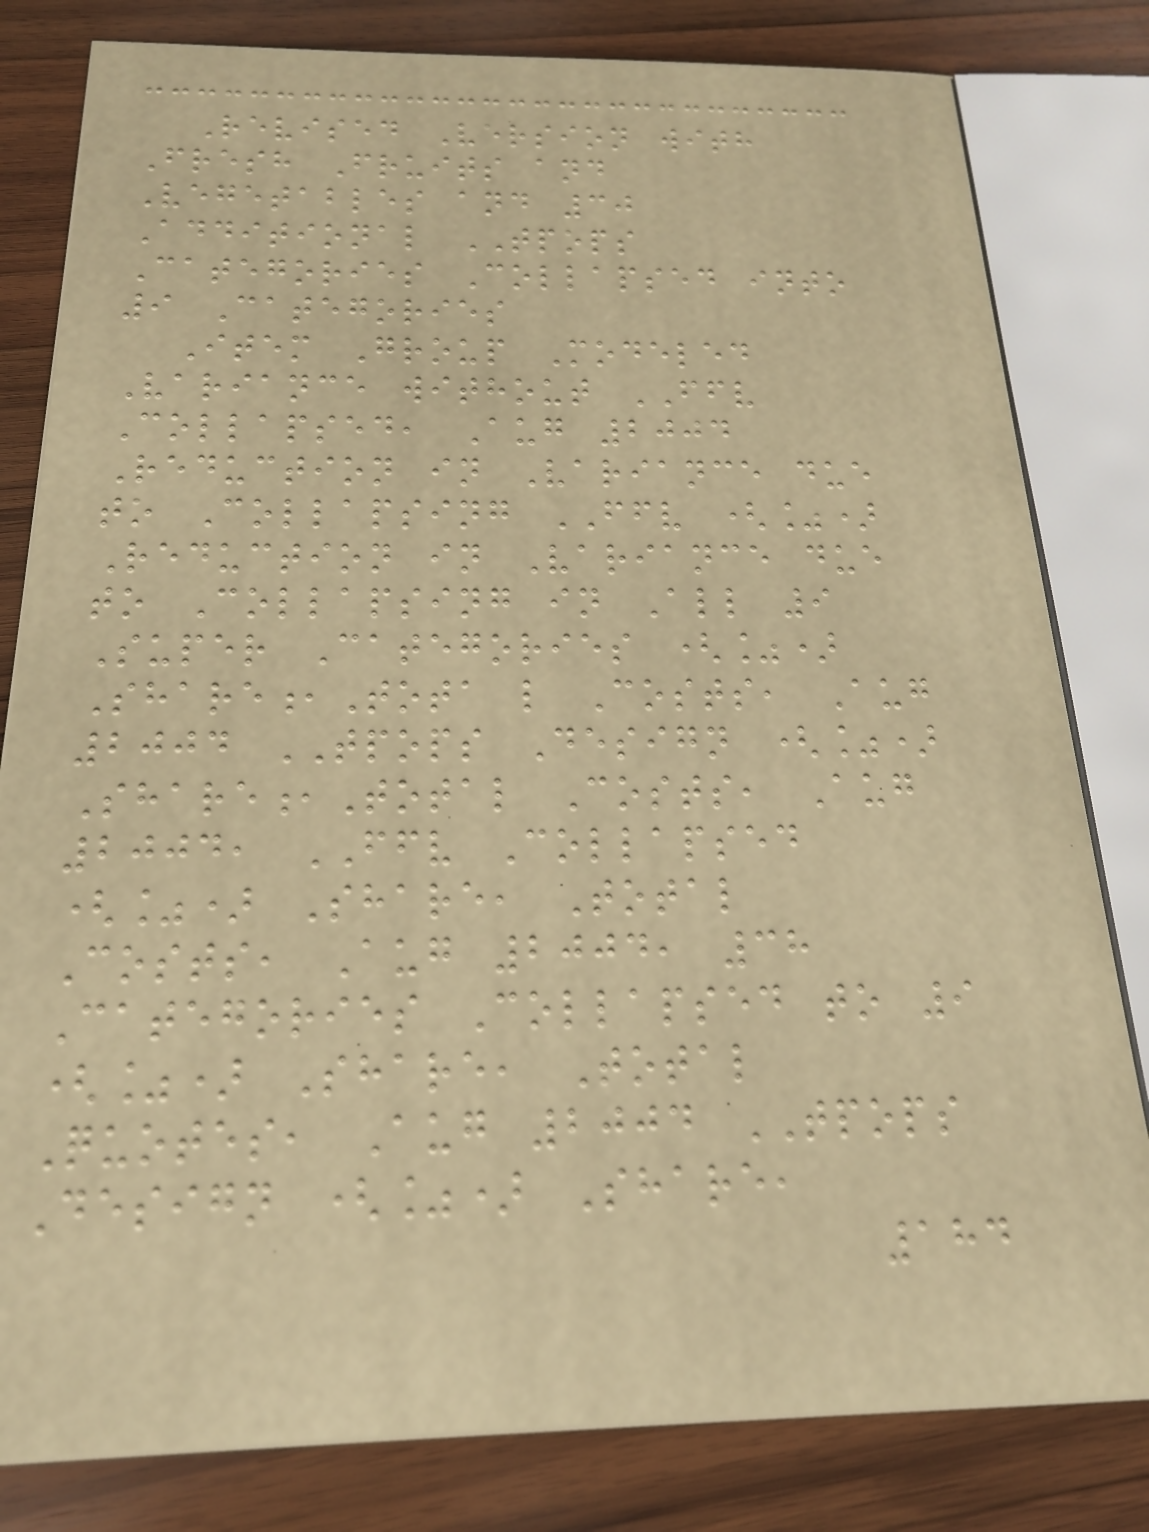Revised Version with
Fresh Fruits and
Vegetables and 30
Additional TPOPS
Categories Collapsed into
9 Categories
Item Group Modeled
Variance without FFV
Collapsed, Aug 2004
Reduction in Variance due
to Collapsing FFV (%)
Reduction in Variance due
to Collapsing in All 9
Super Categories (%)
Share,Tota l Costs, Aug
2004 TPOPS Design (%)
Share,Total Costs, Aug
2004, FFV Collapsed
(%) Share, Total
Costs, Aug 2004, 38
Categories Collapsed to 9
(%) Share, Total
Quotes, Aug 2004 TPOPS
Design (%) Share,
184
